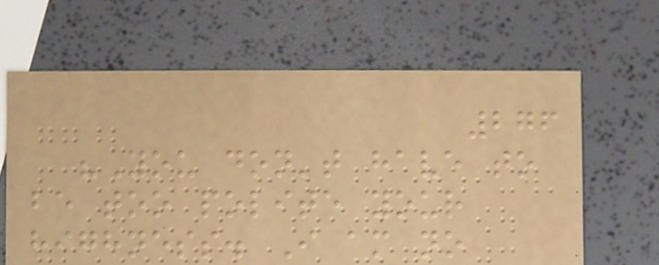276
"You don't have to
be too polite your
highness. I am no
